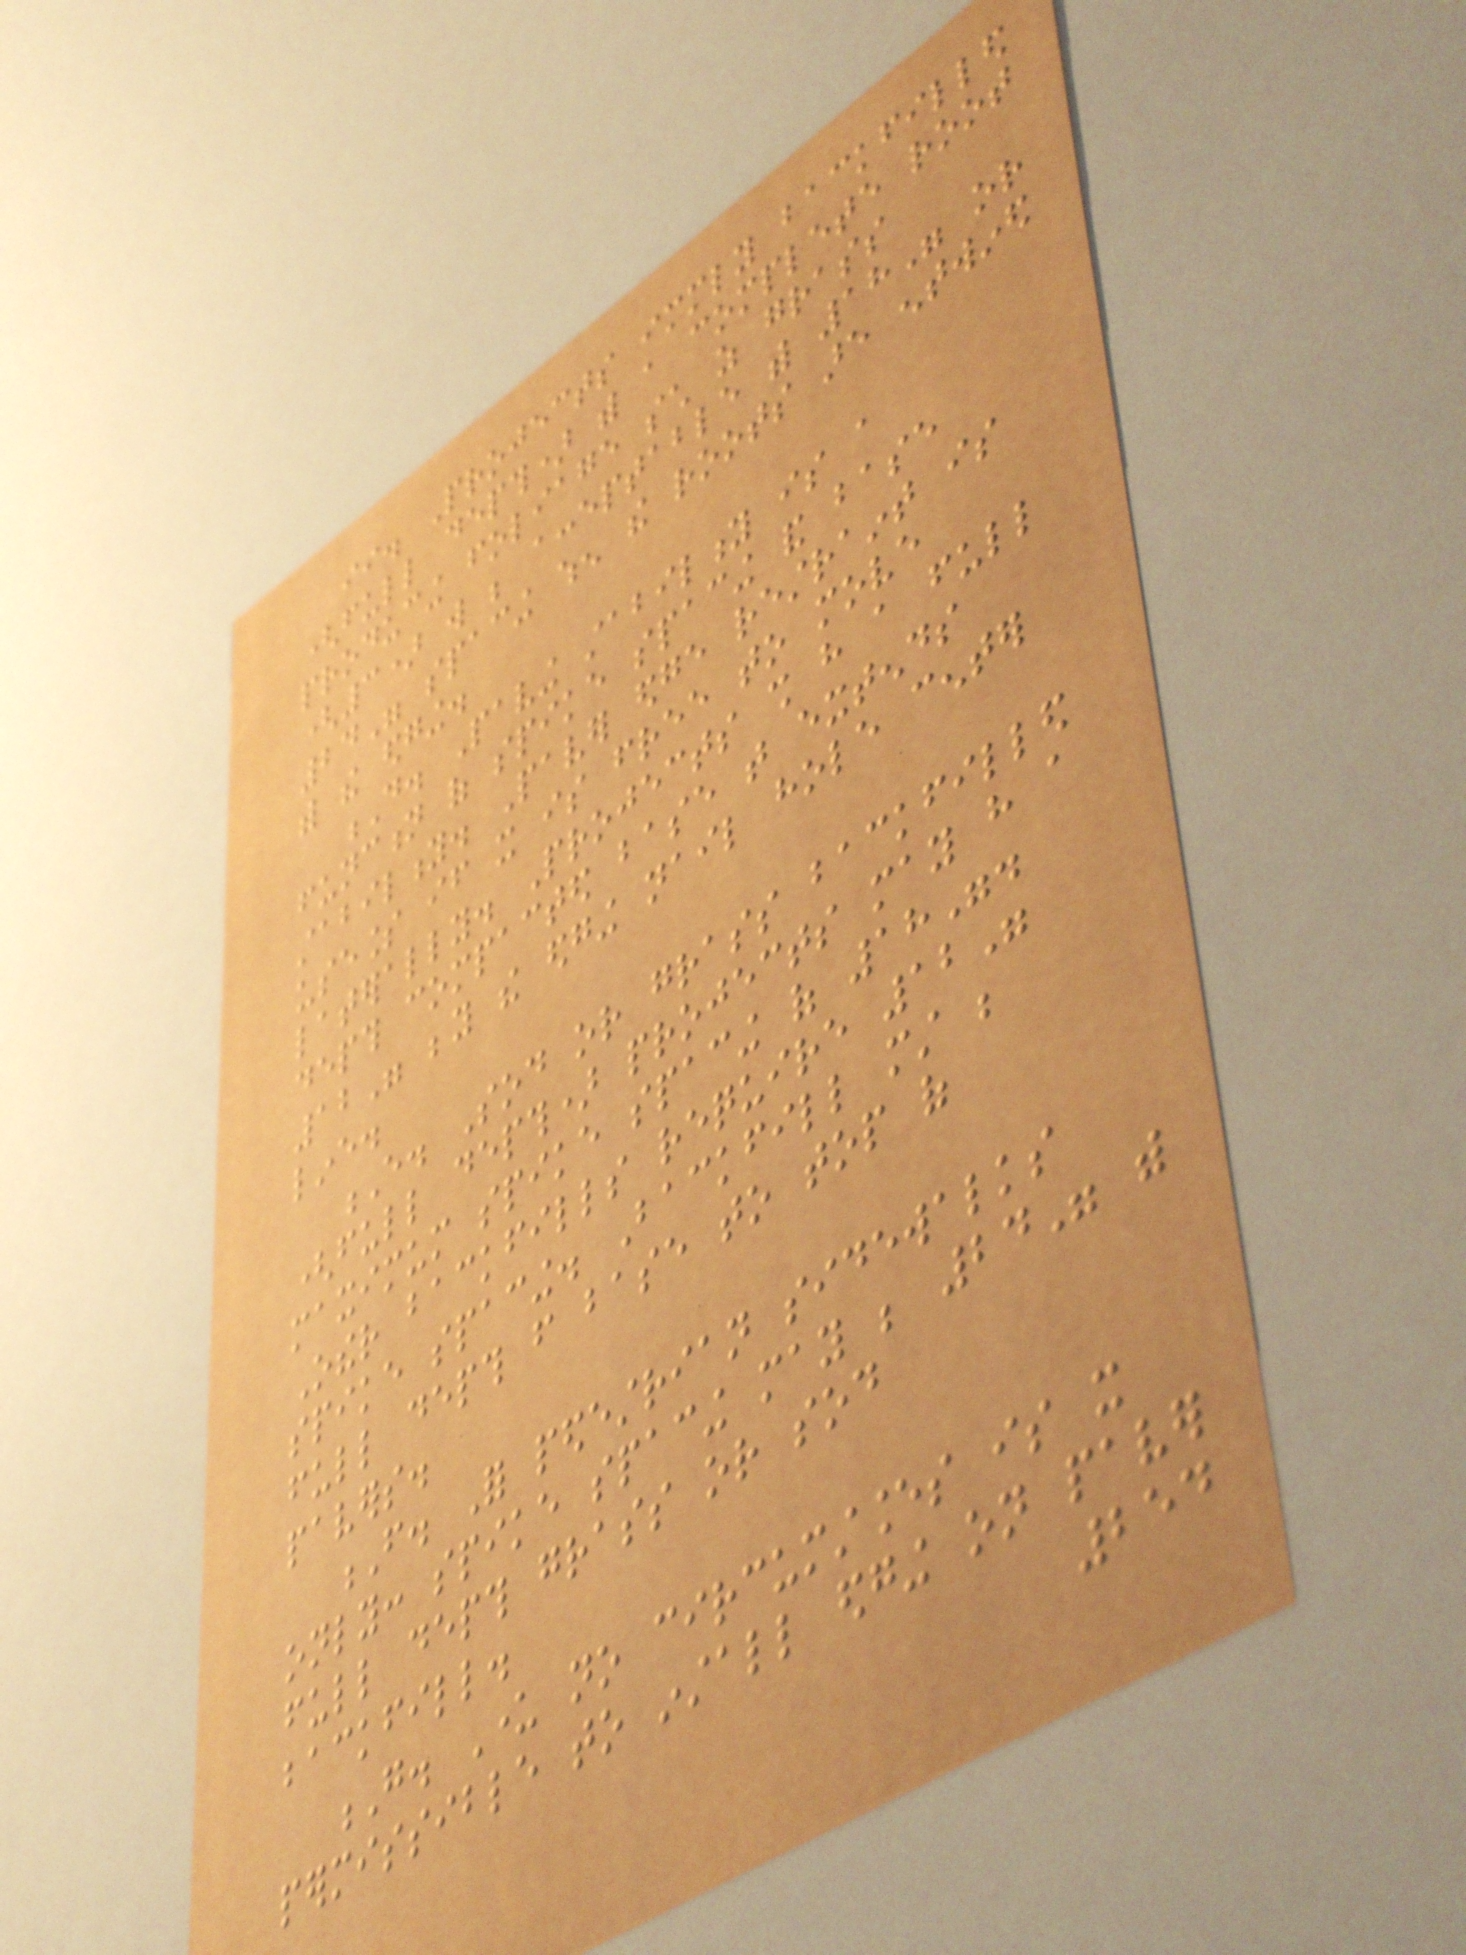ii. Projects immediately backfilled
(full depth) with a complete root
producing foliage such as grass
(3) will be acceptable with 18" or
24" spacing when the roots are entwined
with the edging.
D. Paving stability is a
function of spike spacing and base
stability. Paver edge restraint is
useless if it is free to move
laterally. Projects shall have a full
depth compacted base that extends
12" beyond the edging nail hole center
line.
E. Sod or grass backfilled
(full depth) projects may have a
maximum spike spacing of 18".
Other backfills require 12"
spike spacing. Backfill must be
full depth from base to top of
pavers.
F. For pedestrian sidewalks
only: spike spacing may be 24" with
full depth grass or sod
backfill.
G. Under no circumstances is it
permissible to install edging on paver
254
